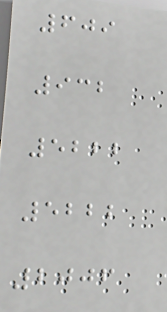609
932
5222
5222
2006
